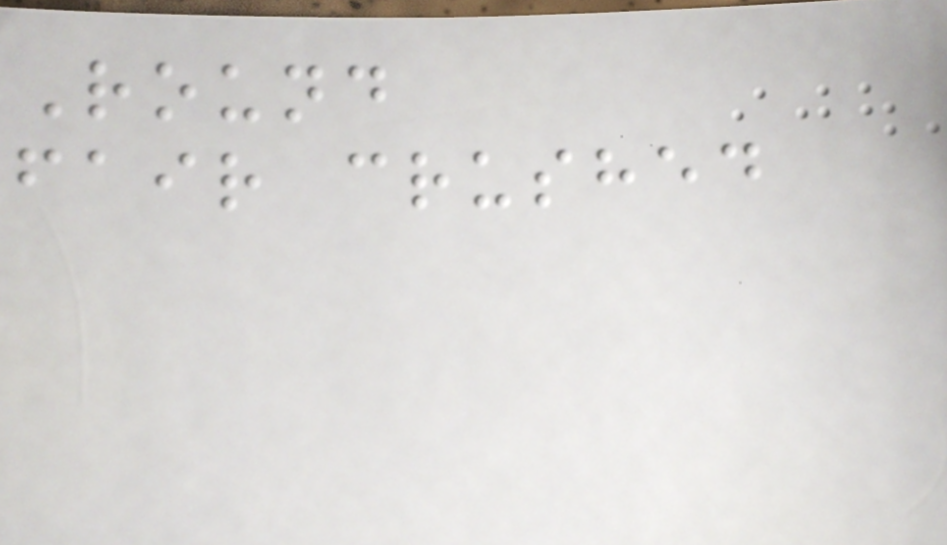Round
fair crushed
